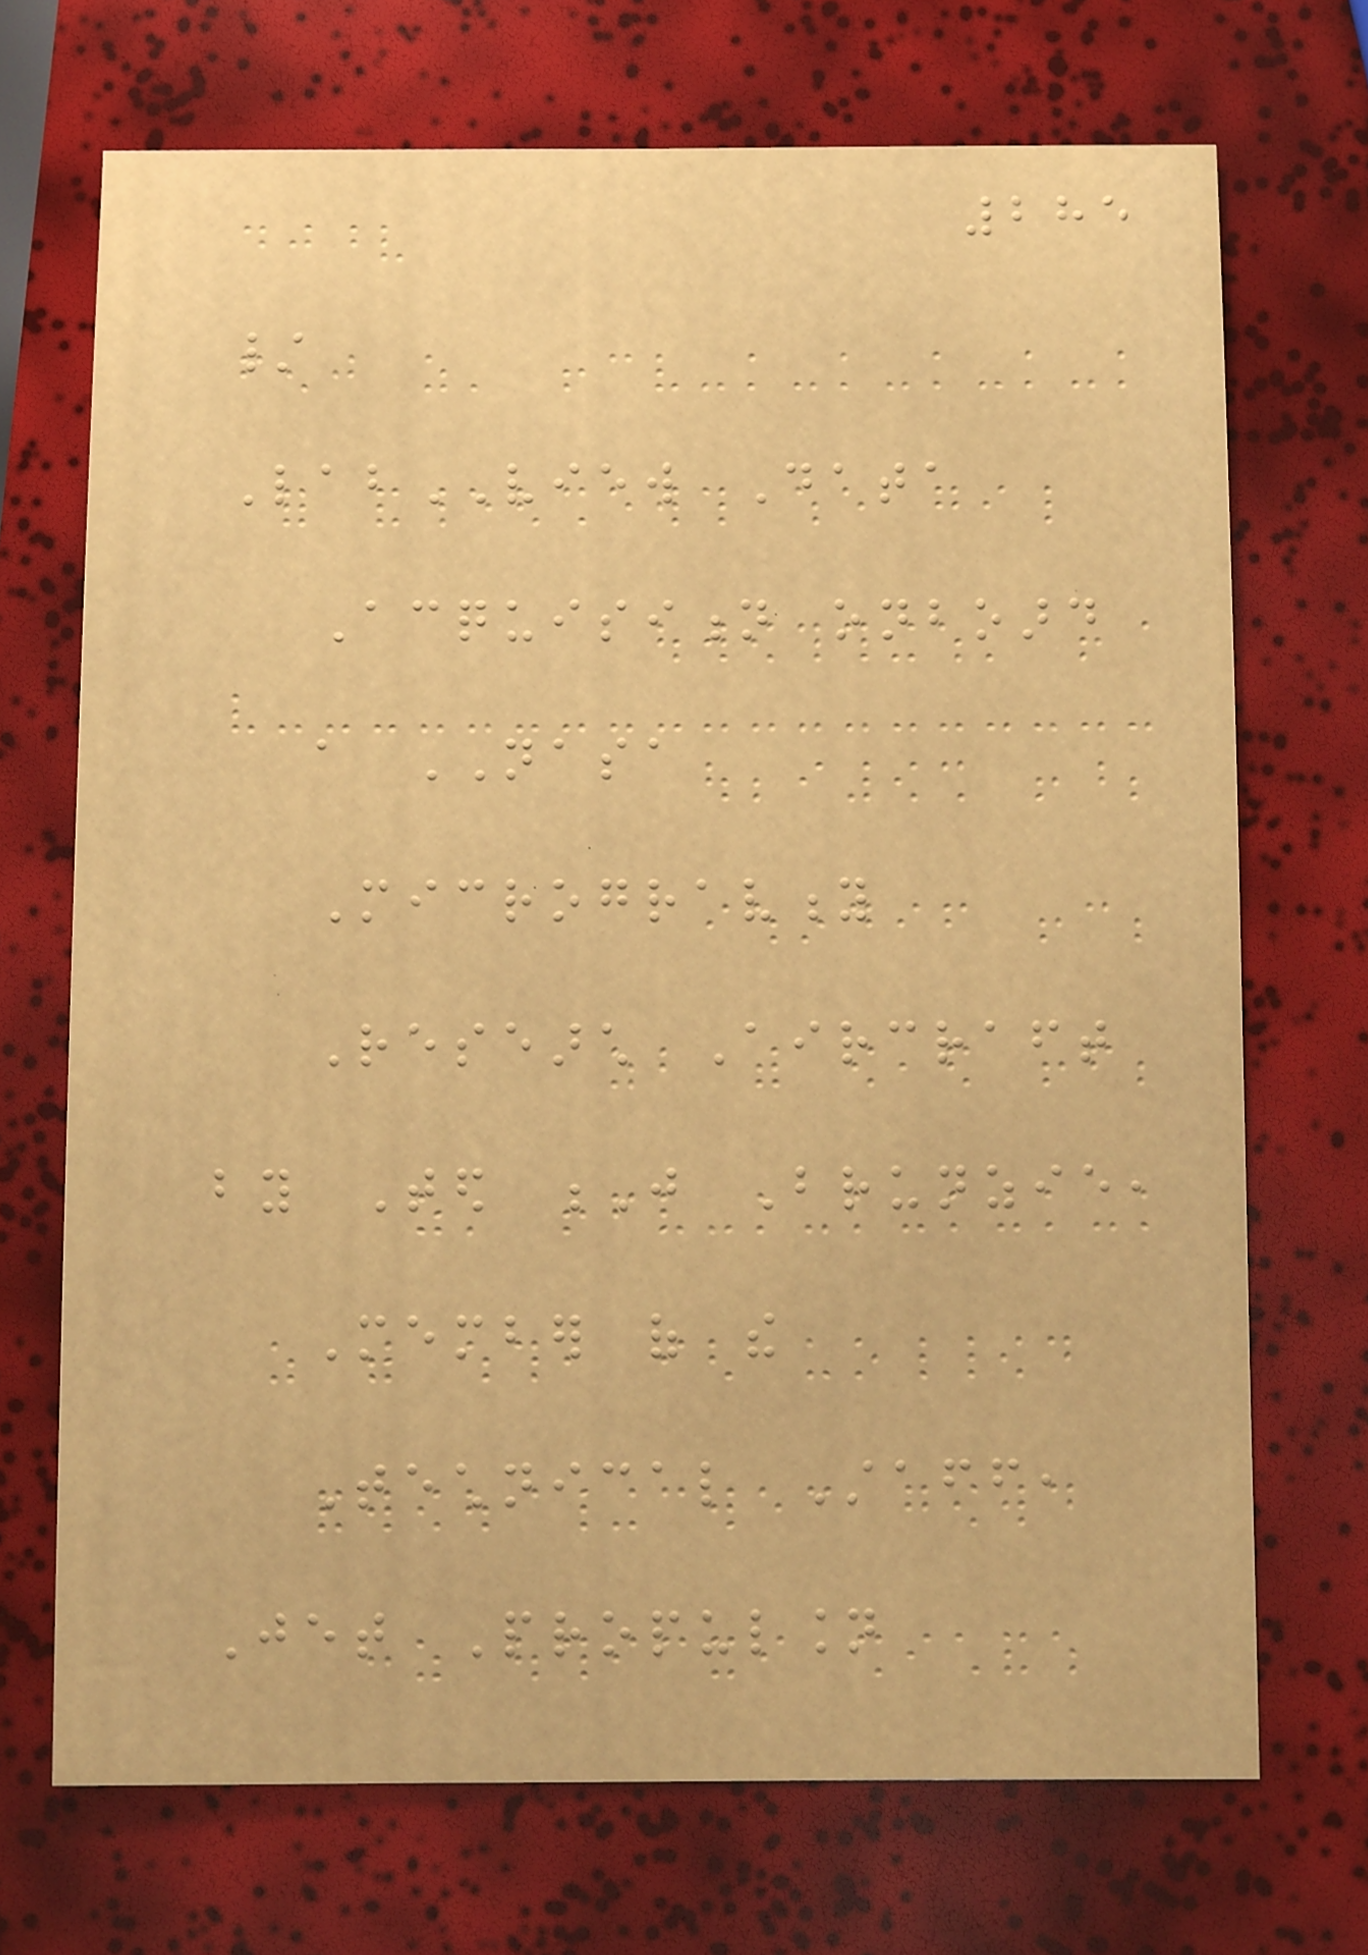285
/
LabVIEW Data
Acquisition onboard
a NASA
Microgravity
Research Aircraft
by Ted J Brunzie,
Member of the
Technical Staff,
Jet Propulsion
